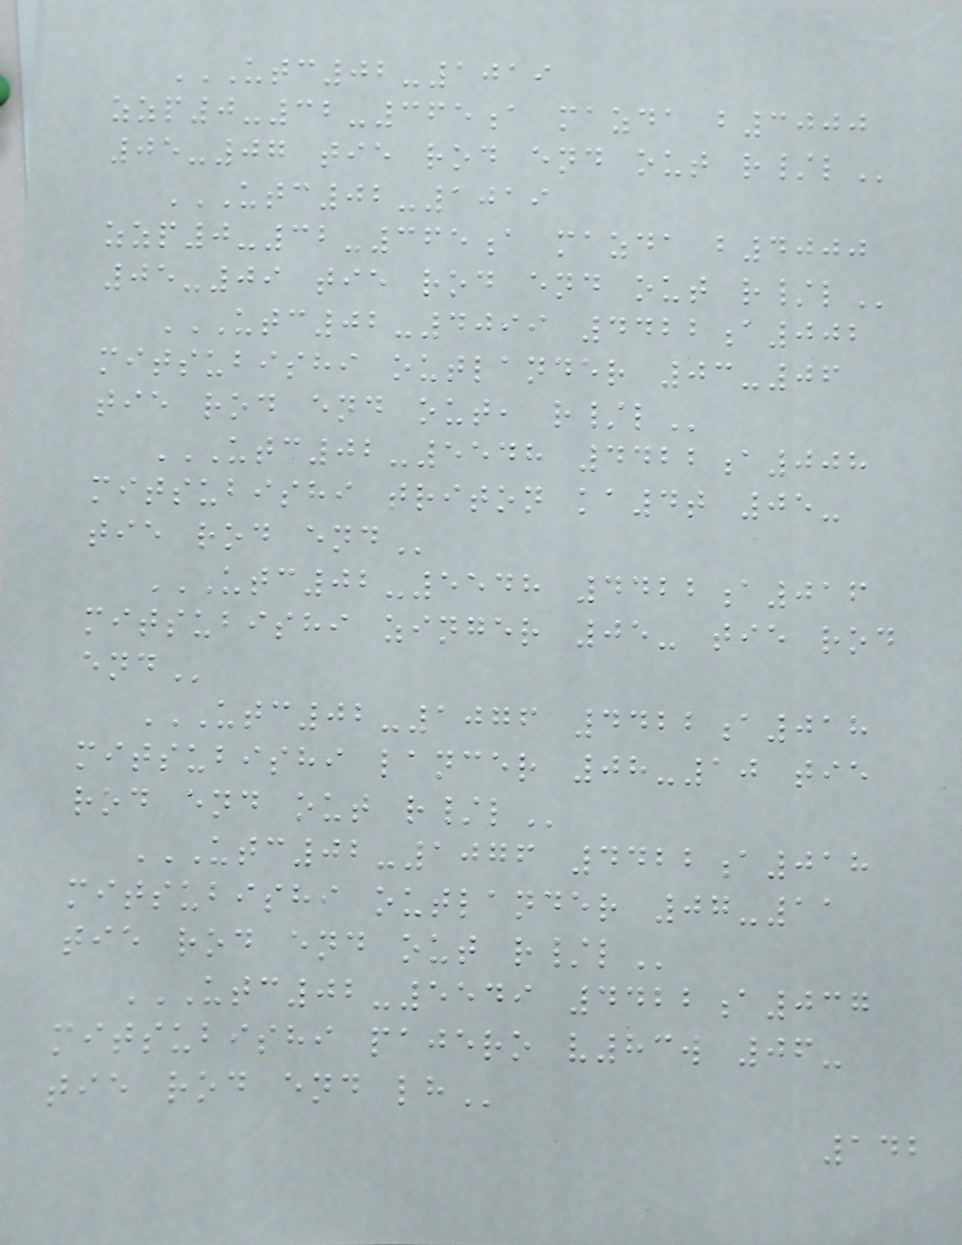UTC02-1019
ZZP0-32-365A MAZDA B3000
05-07 TIE ROD END OUT R/L
UTC02-1019
ZZP0-32-365A MAZDA B4000
05-09 TIE ROD END OUT R/L
UTC02-4099 4422A002
MITSUBISHI OUTLANDER 03-06
TIE ROD END OUT, R/L
UTC02-5548 4422A008
MITSUBISHI TRITON KA4T 05-
TIE ROD END
UTC02-5548 4422A016
MITSUBISHI ZINGER 05- TIE ROD
END
UTC02-1076 4422A018
MITSUBISHI LANCER 08-10 TIE
ROD END OUT R/L
UTC02-1076 4422A018
MITSUBISHI OUTLANDER 07-11
TIE ROD END OUT R/L
UTC02-5549 4422A037
MITSUBISHI PAJERO V83W 06-
TIE ROD END LH
142
